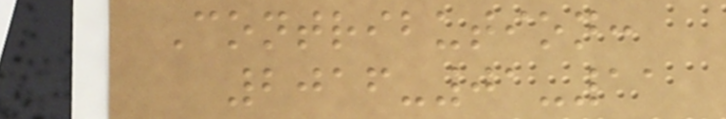Contribution:
2016-01-11
